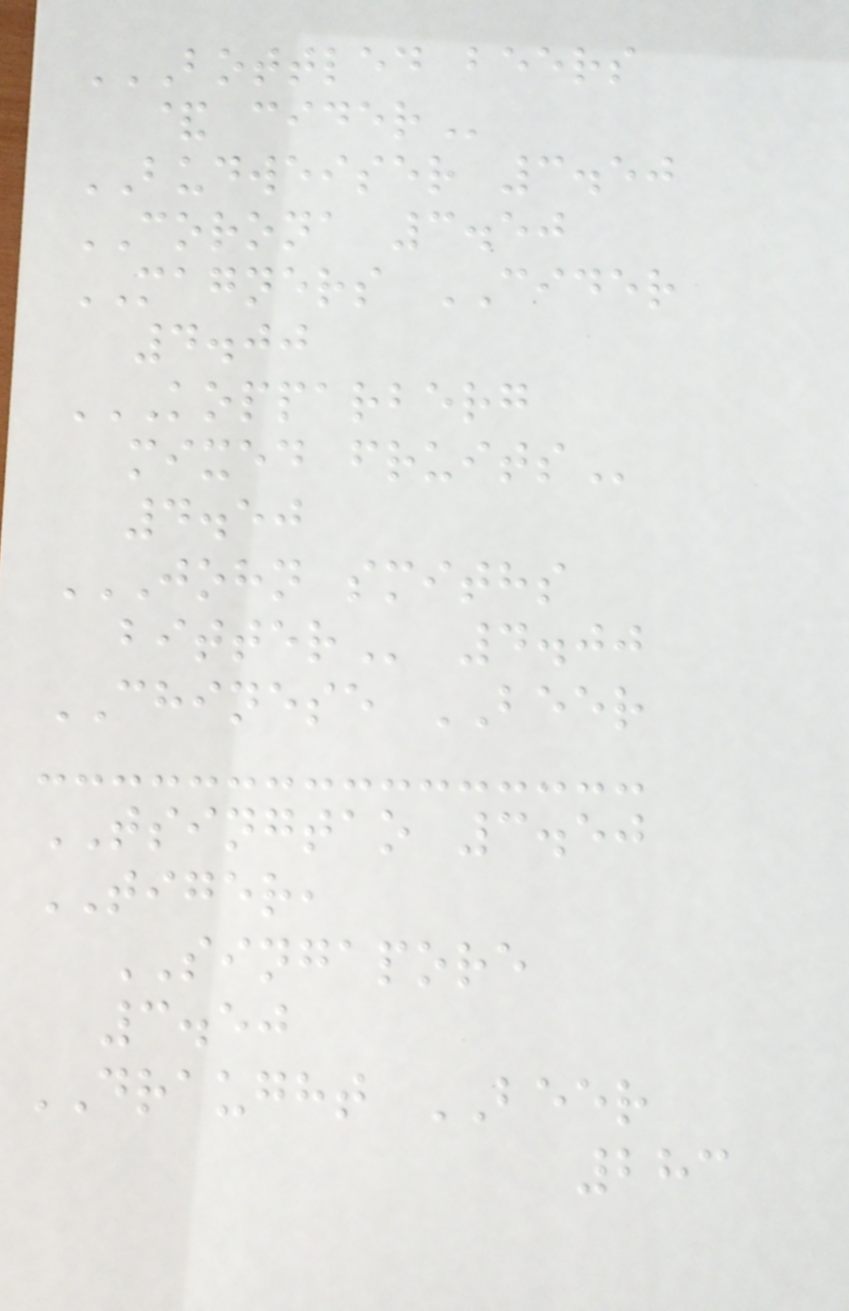BOTTLED BEERS
& CIDER
BUDWEISER 3.50
CORONA 3.50
MAGNERS CIDER
4.00
KOPPARBERG
MIXED FRUITS
4.50
JOHN SMITHS
BITTER 4.00
CHINESE BEER
TSINGTAO 3.50
TIGER,
SINGAPORE
3.50
DRAUGHT BEER
283
